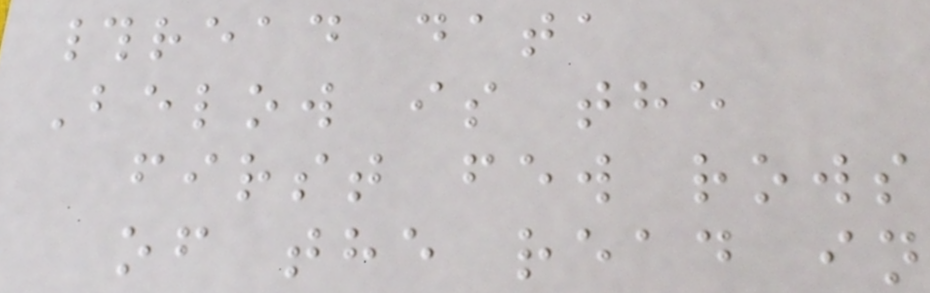#read data
Below is the
first few rows
of the read in
